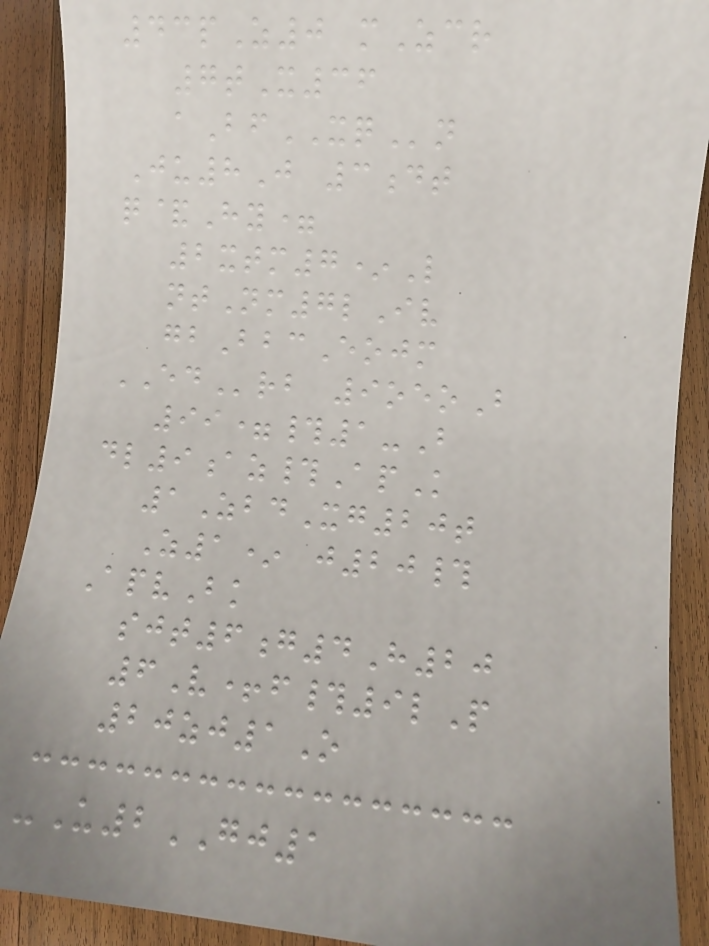43pZ0 mZcr
7tX36
aBfXQn
Ju8J 3dt
q&Hy=
2xtm7*L
ntNm7lIv
gbBbcEojm
EDrb 9oeoB
99=#1-B
dl9az#ApK
1ZbdXg20t
Z1* j20#
ApvBk
sjt6g4H20
6V+f#9lP
20zj1O
-U2GJ1
